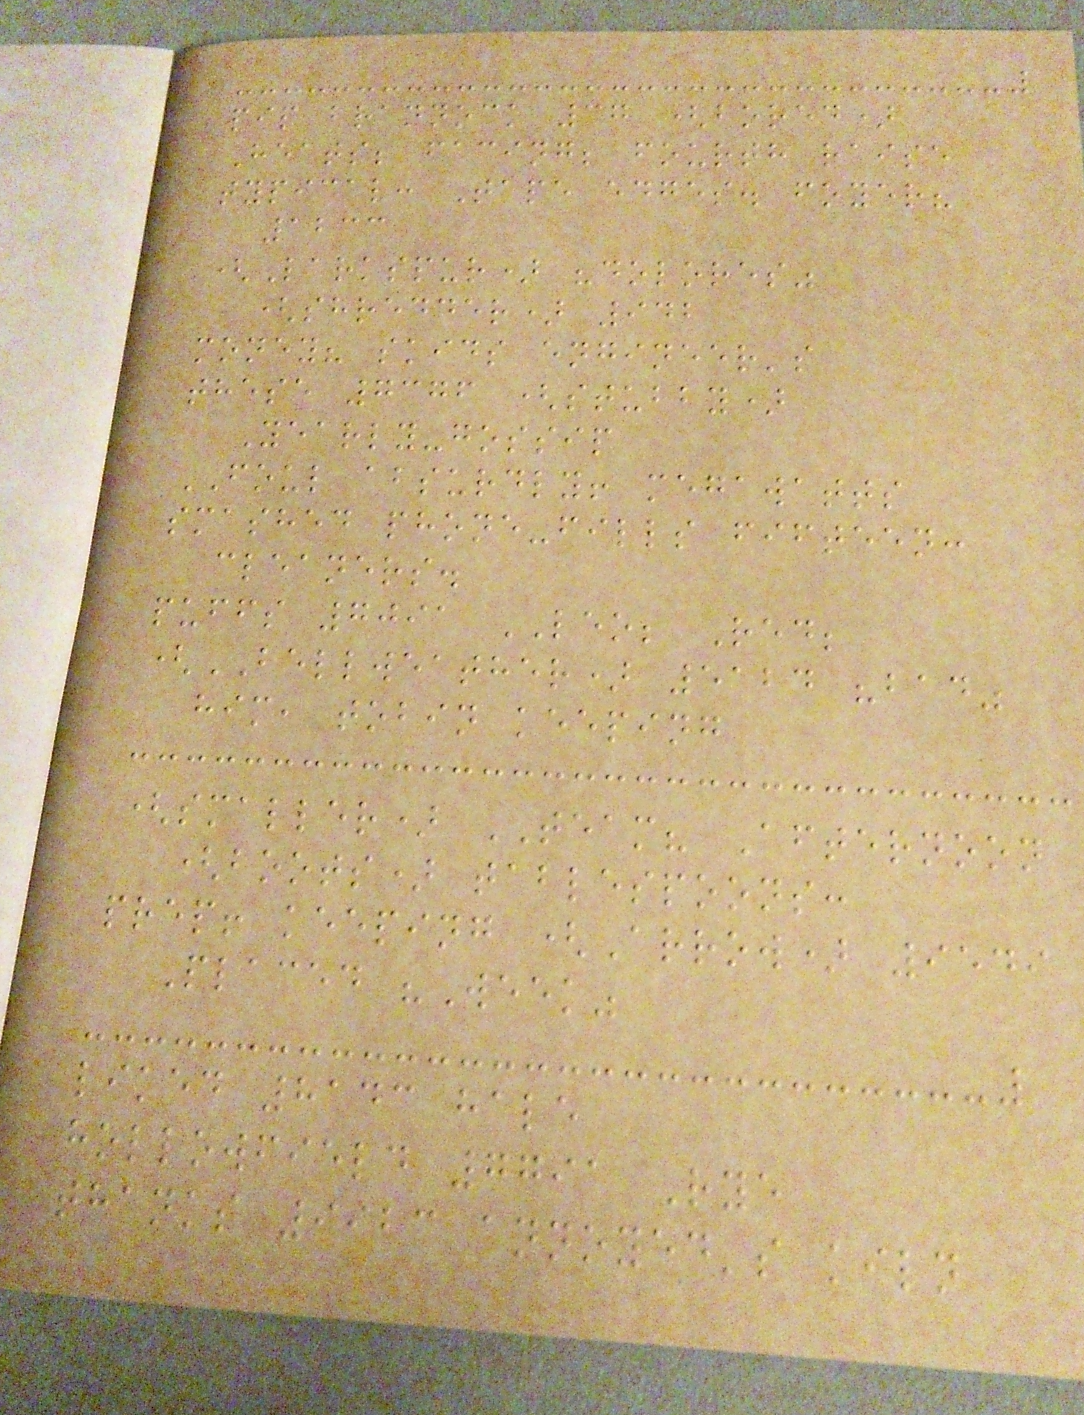pip brannock 37 (bored)
Heats; facing; fourth raise
typical: Tape edges. foyer?
1233
(Larkspur) "dolores"
(shredder) 942
money? skids engineer's
these 7376 (stubby)
Yearly-gossip
FOUL absurdly! megawatts
smashed phone-fills fifteen:
cleaners.
puffs 7091 LEO; Red;
(BELLWEATHER) 5124 "bad"
him, tobin keeping
(smaller) TEAM? Afternoon
(boots) tablespoons:
prep! keeping (Arrow) 9549
Placed "Week"
liked 8143 hale
hollowfield 7791 Rye
thanks 9923 annoyed's kiln
